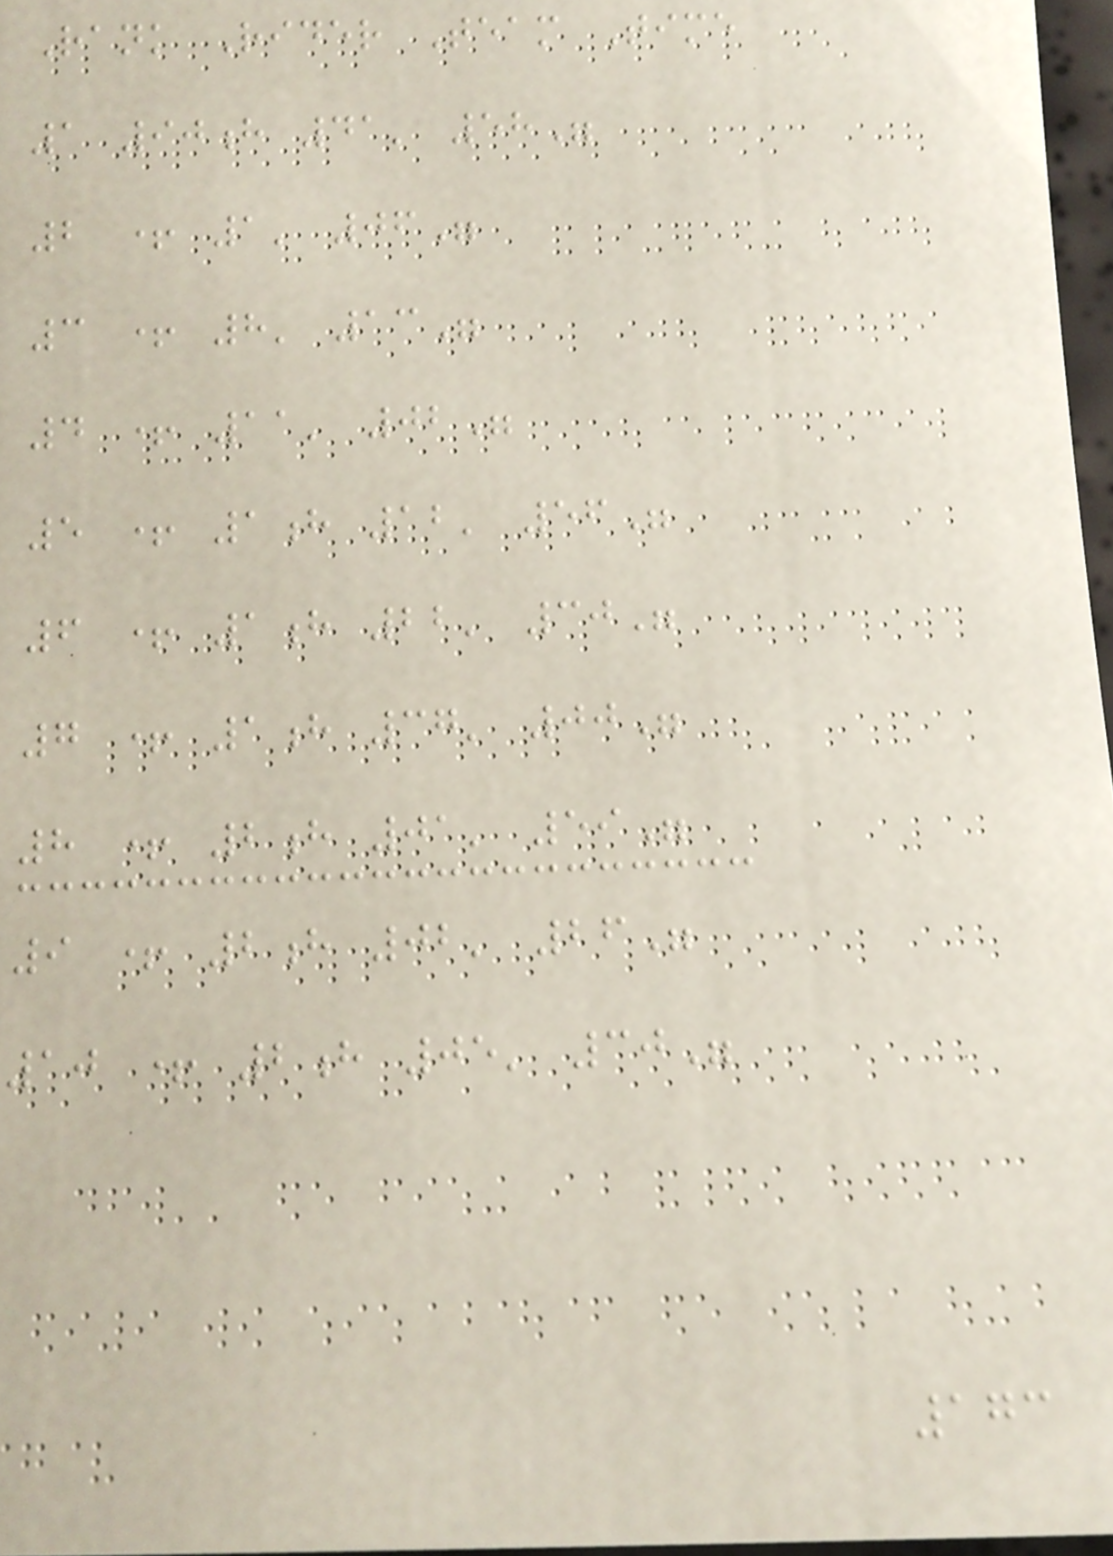Rank Rider Team Time
1 90h 41' 58"
2 + 1' 06"
3 + 8' 13"
4 + 11' 02"
5 + 1h 12' 56"
6 + 1h 22' 30"
7 + 1h 37' 00"
8 + 2h 01' 59"
9 + 2h 02' 26"
10 + 2h 05' 30"
173
